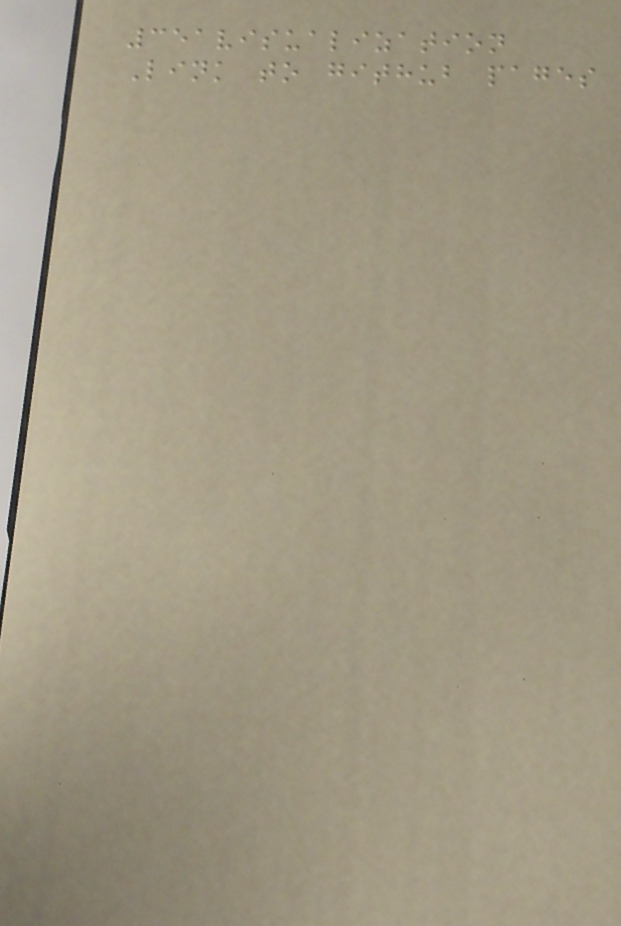351visualization
Link to github pages
